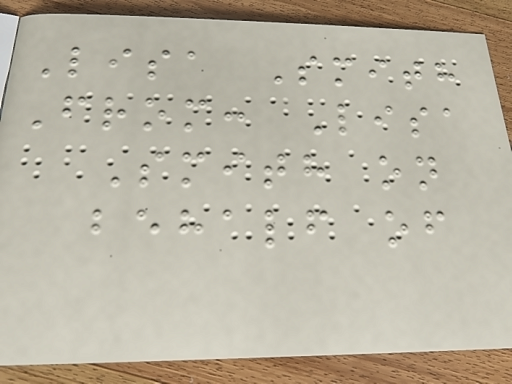Lisa Smith
From: Lisa
Smith on
behalf of
